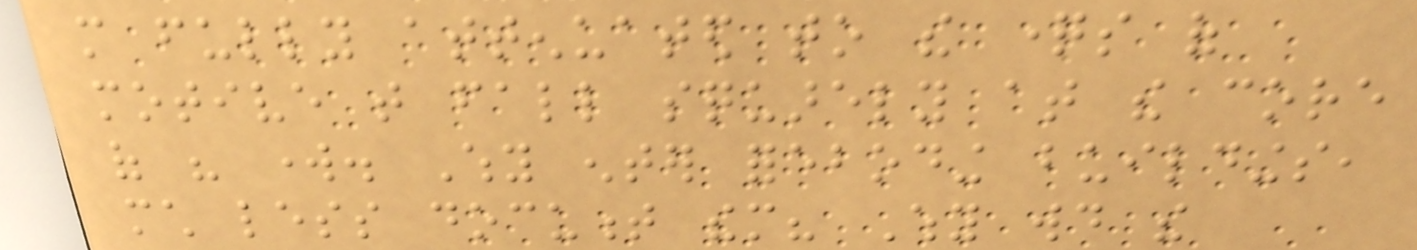more fully attenuated to the questions of
motive that fall squarely at the core
of his work. Why enter foreboding buildings,
much less document them? Why would the
